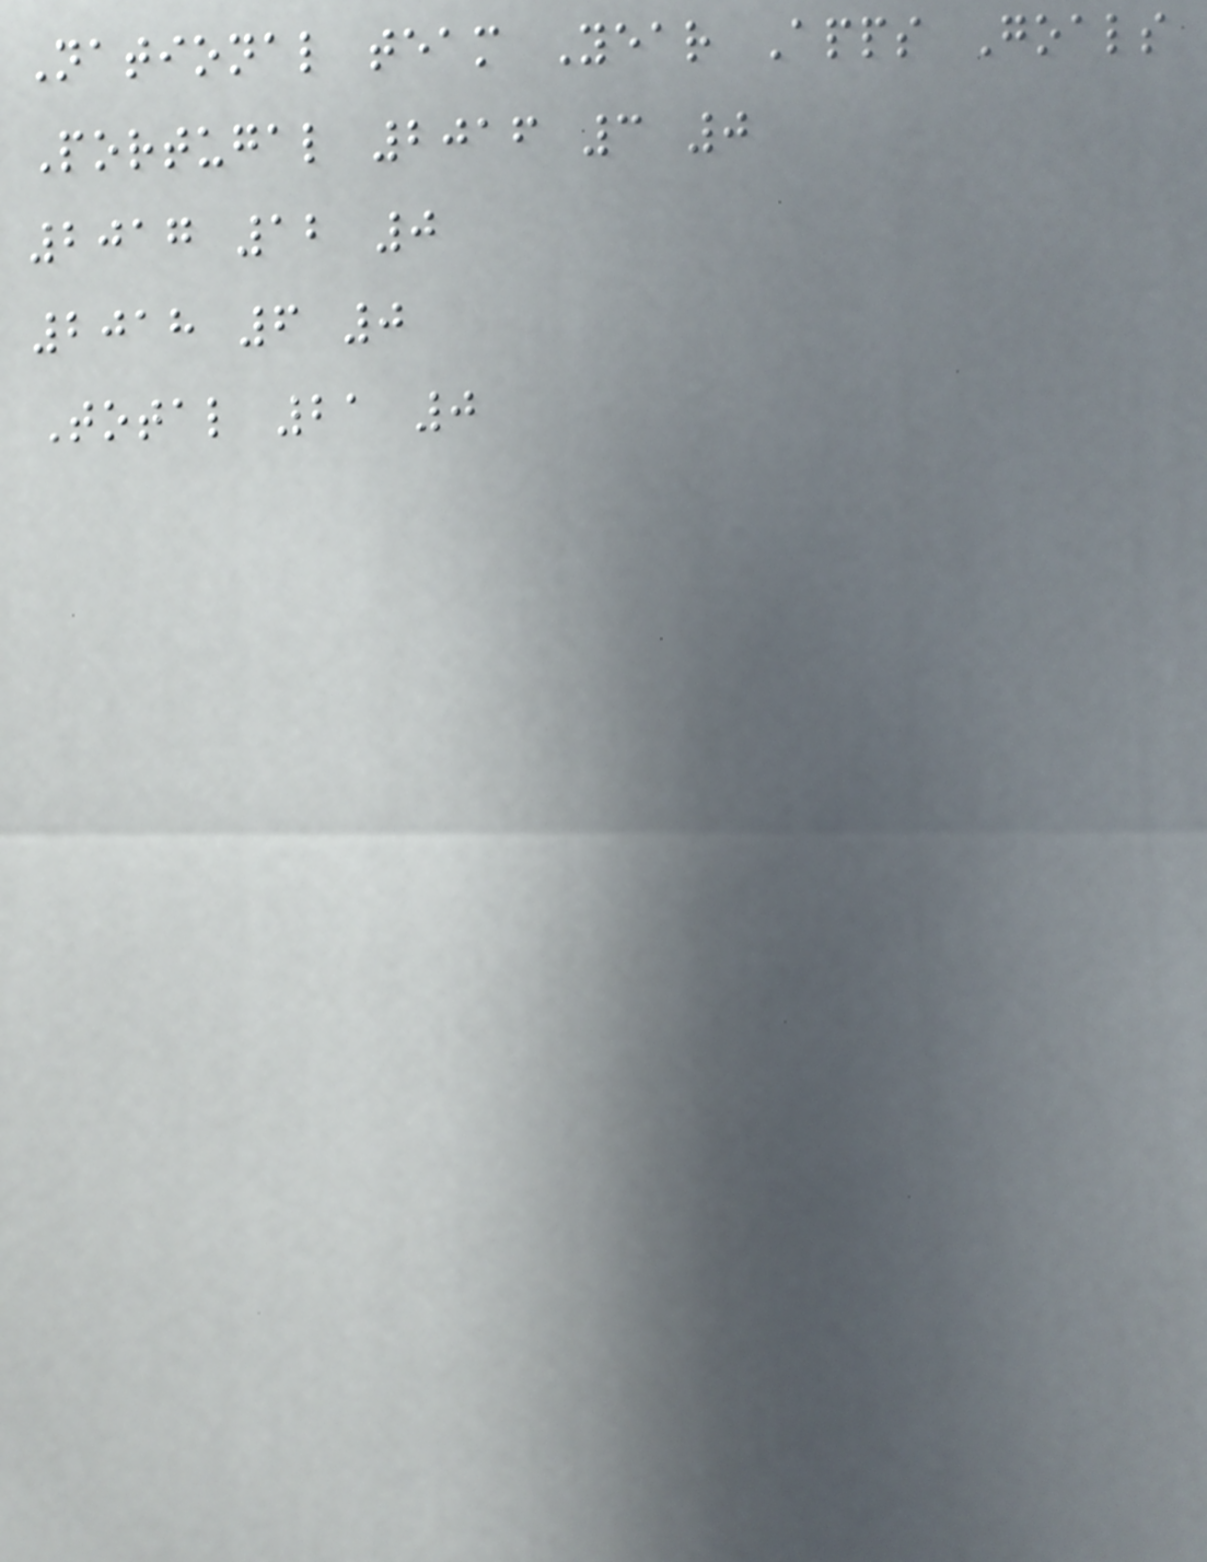National team Year Apps Goals
Portugal 2016 3 0
2017 12 0
2018 6 0
Total 21 0
